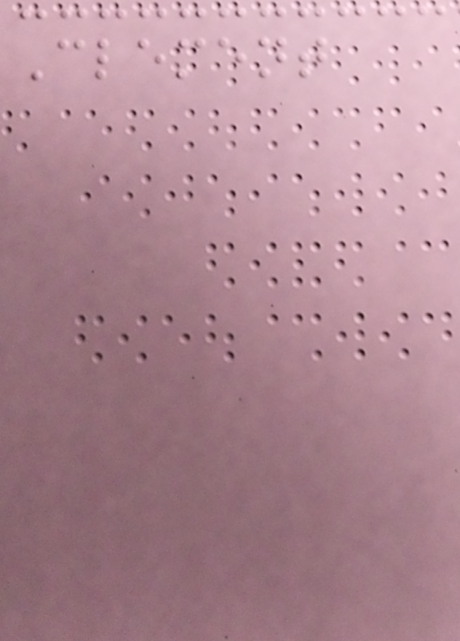Clement
